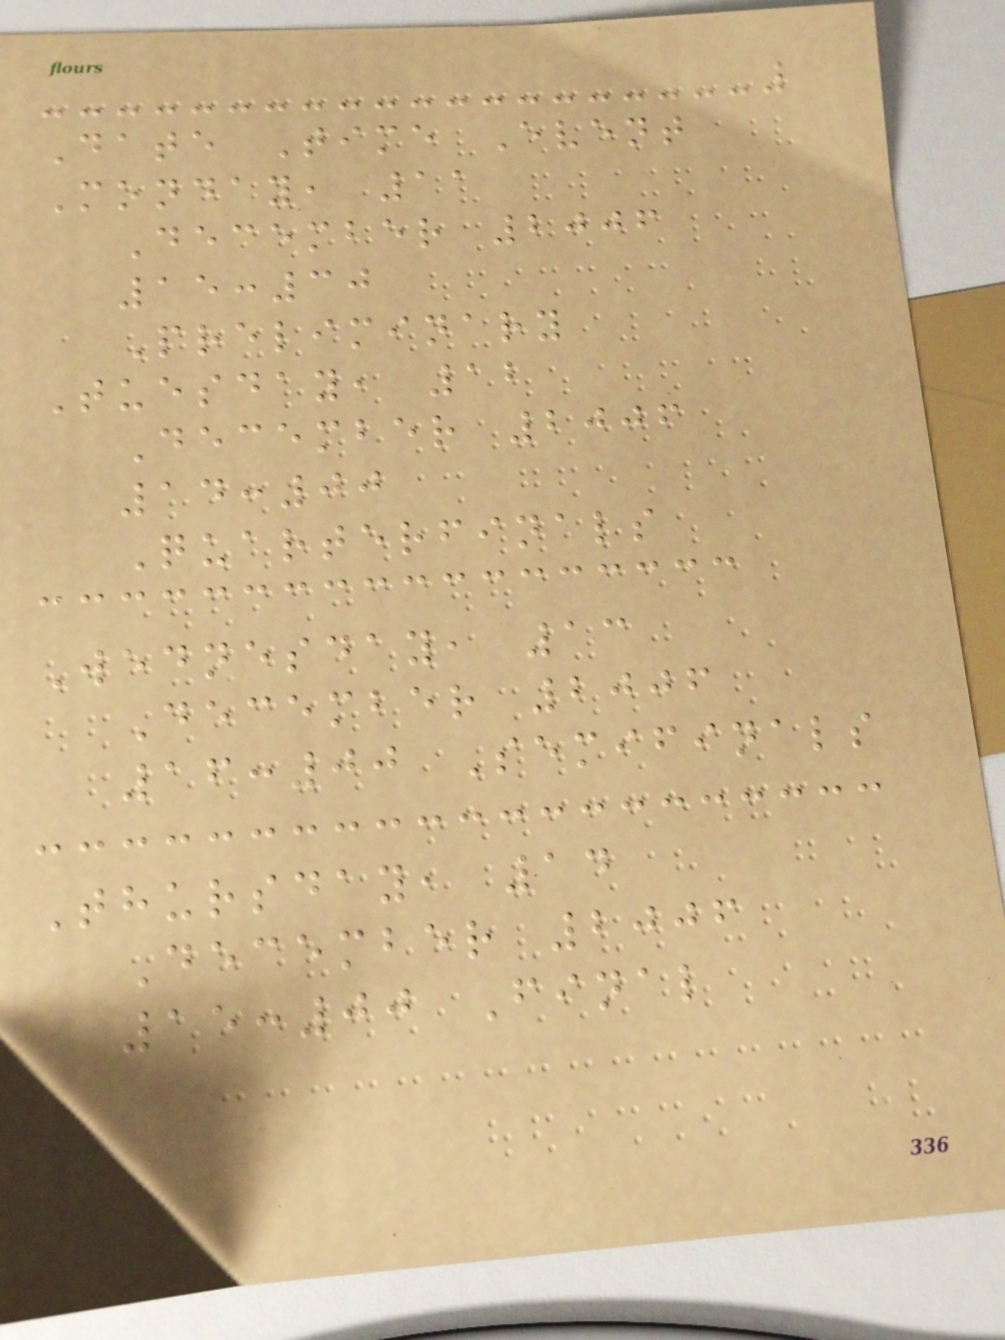Date Time Event
Monday, 11
December 2006
15:30
Preliminary
Tuesday, 12
December 2006
14:00
Quarterfinals
Wednesday, 13
December 2006
16:00 Semifinals
Thursday, 14
December 2006
15:00 Final
